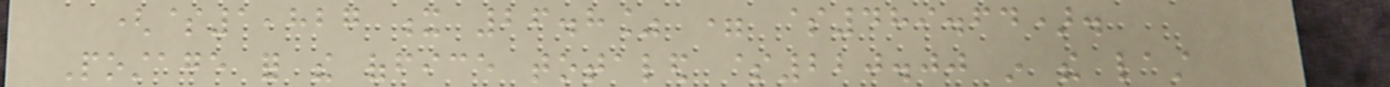($1,827 x 26.8% = $489.64).
Postage for the office totaled $220.00 in the last
